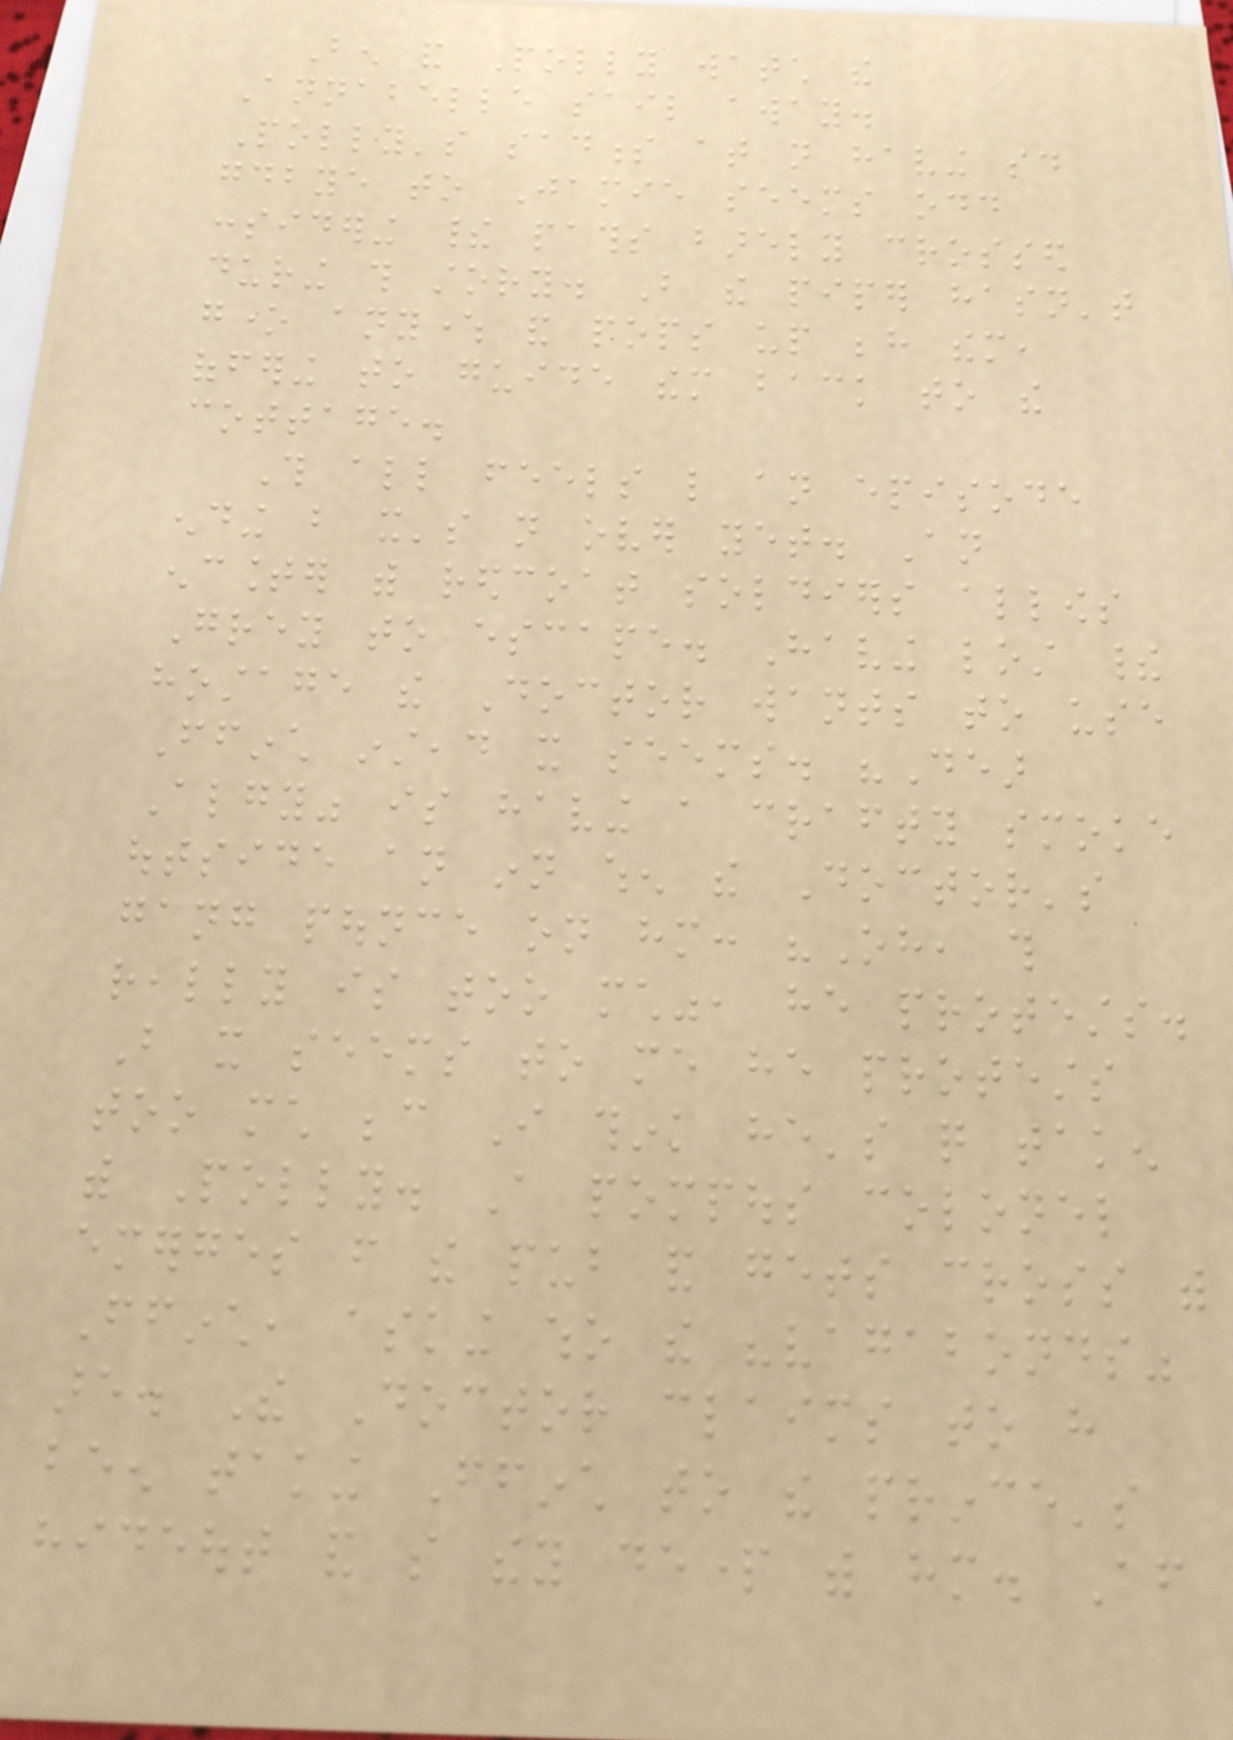Ben and Polly watch the
Annabelle sail away.
Polly's sadness at not having said
goodbye to Jamie seems odd
considering their paths barely crossed
during this story. But the piper hasn't
gone anywhere and pops up behind them,
offering to guide them back to the
cottage.
This all feels like an episode
ending but it's not over yet. An
encounter with redcoat soldiers allows
Grey to escape. Having lost their
hostage the Doctor wants to use
Ffinch instead it seems. "Dear
Algy" is having a crafty smoke
outside an inn when the Doctor's
gang pounce on him: "Oh, this
really is too much", he protests.
But it seems to me he protests
too much because I think he's quite taken
with Polly. A pompous colonel
emerges from the pub and gets cross with
Ffinch, asking who the "vagabonds"
are. The Doctor claims to have
been taking Ffinch to the prince's
hideout and so they depart with him. After
